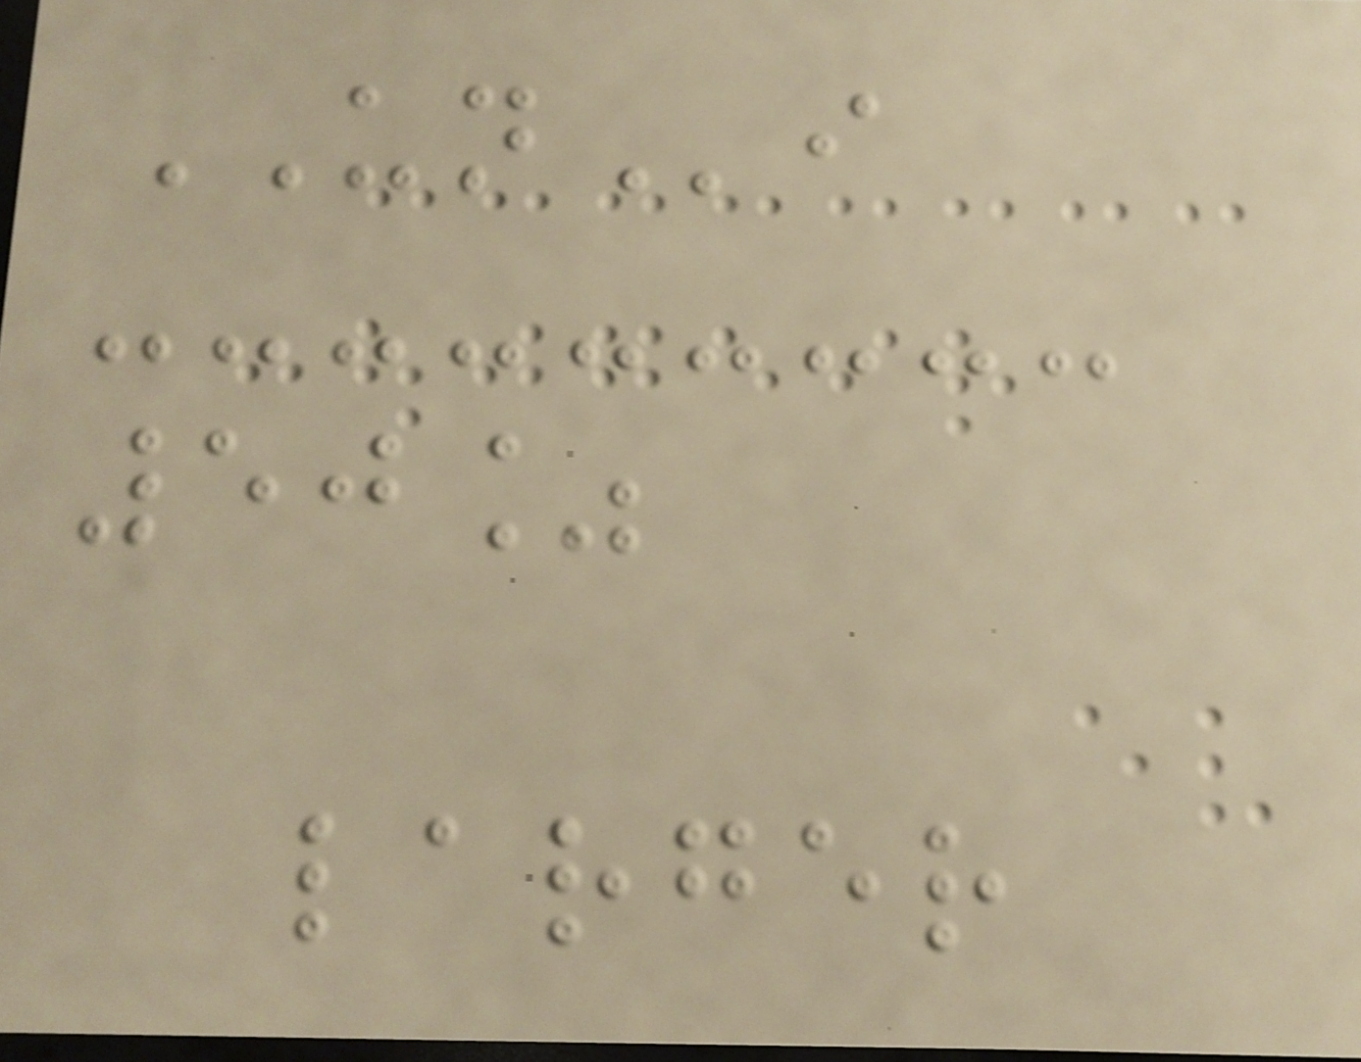UNi
50%
larger
